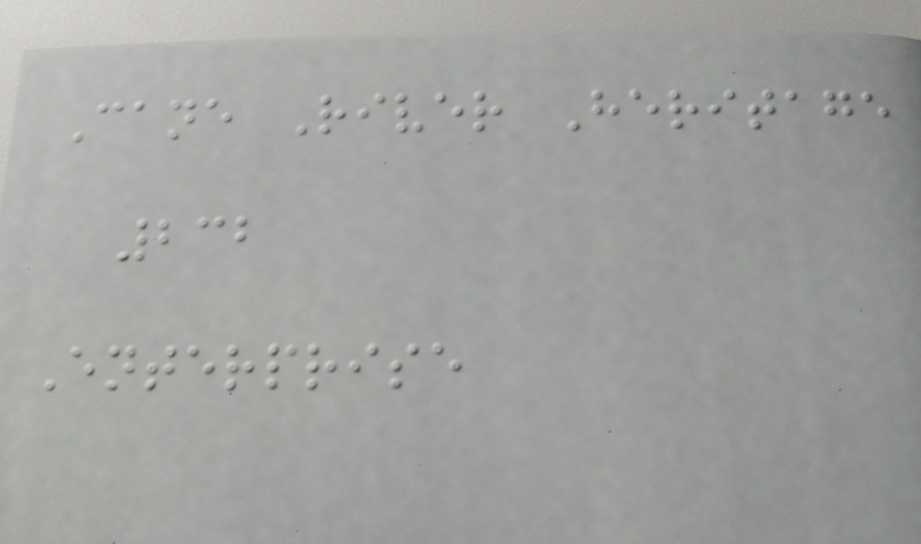Cane River Heritage
232
Enterprise
